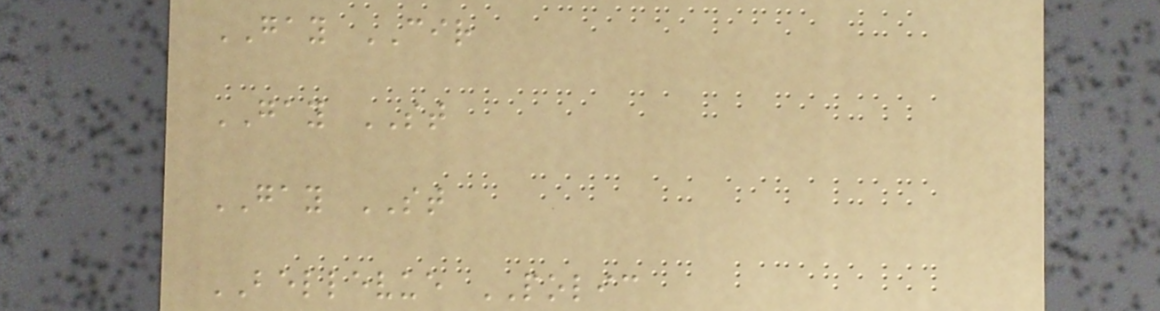GAY CIR
GAY ST
GAY ST
BELLEVUE POLIC
